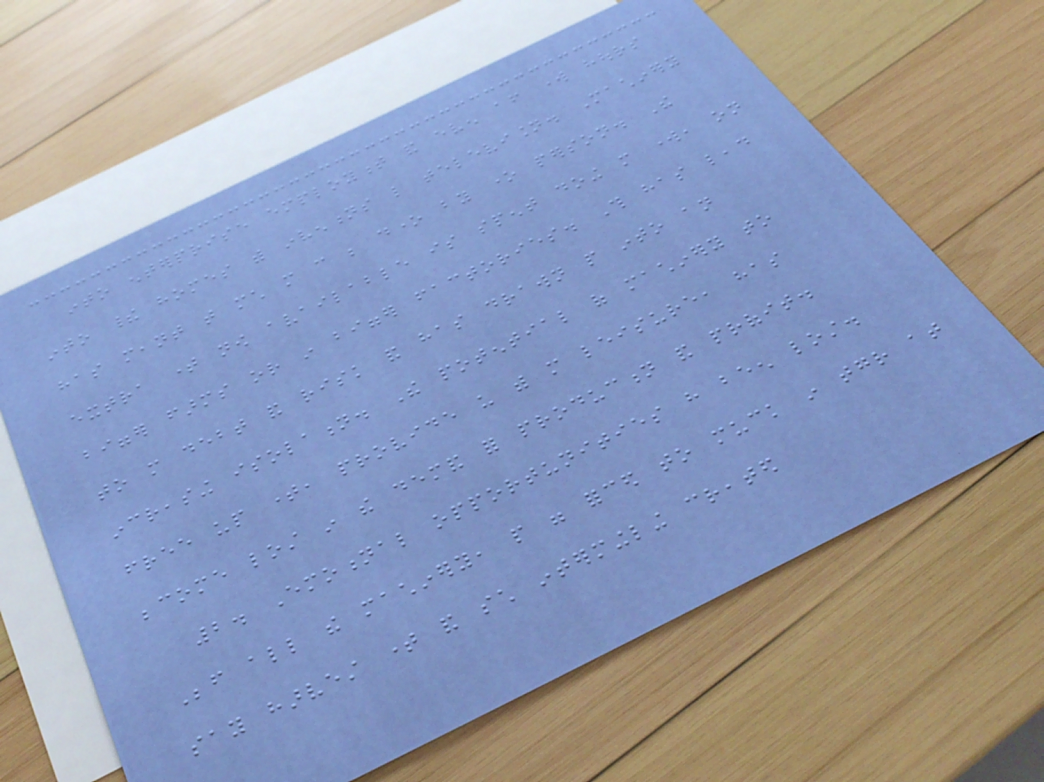into enterprise employment and even after work hours
into their homes with inventions like television. Machinery
has meant that much more can be done by one person. The
extra time now available is spent doing more work, on
bigger farms or in bigger factories. This has lead
to more debt and risk and has drawn people into an
increasing isolation. The potential of machinery to
free up time, provide us with more leisure, has
become lost in the demand for production and profit.
2. Emotional opportunities have been lost.
Before all the machinery, people were forced to muck in together at
say harvest time and such intermingling created
